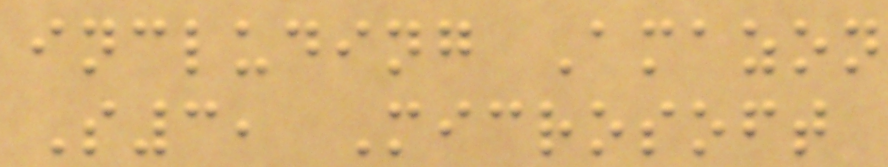including Amazon
S3, Microsoft
